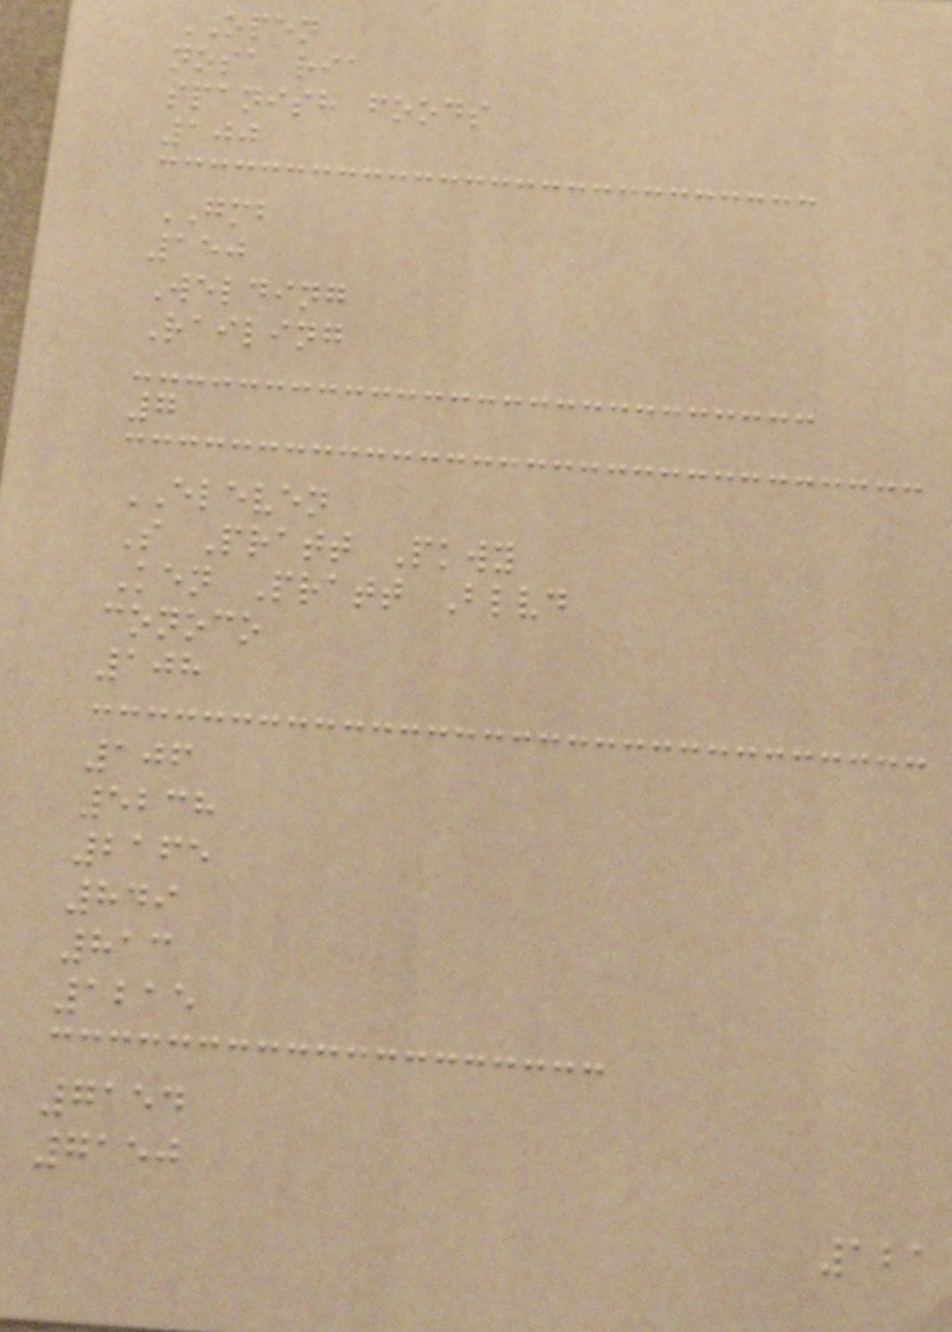OPEN
nosa ria
spanish foods
100
GMB
150
Welding
Railing
7
ELEVEN
S Pratt Pkwy
Ken Pratt Blvd
conoco
108
106
5238
2165
849
813
1215
7154
7150
121
